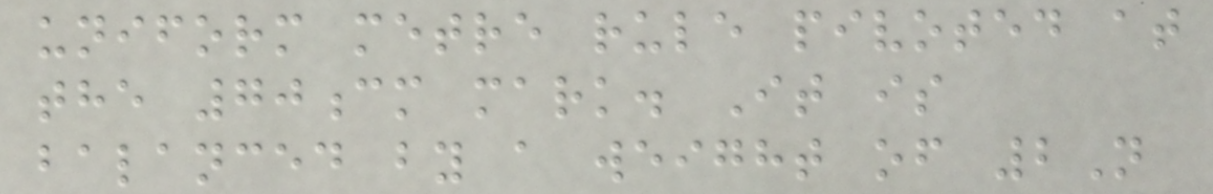uniform metre rule pivoted at
the 70cm mark. It is
balanced by a weight of 2N
